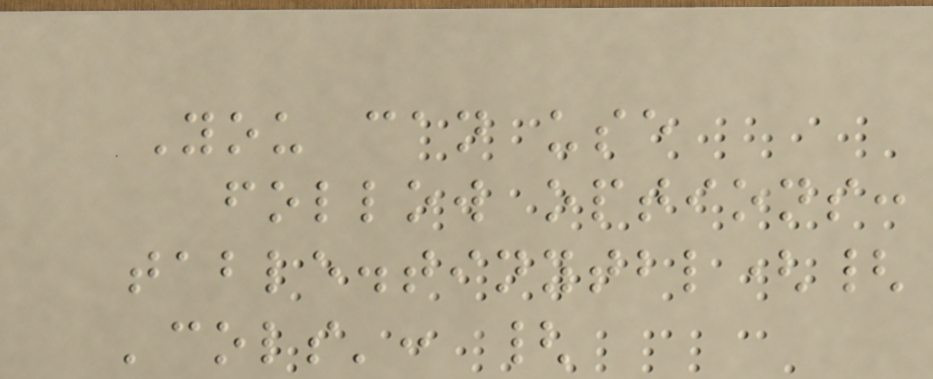You can use
follow options:
table.tinytbl({
'cols': {
